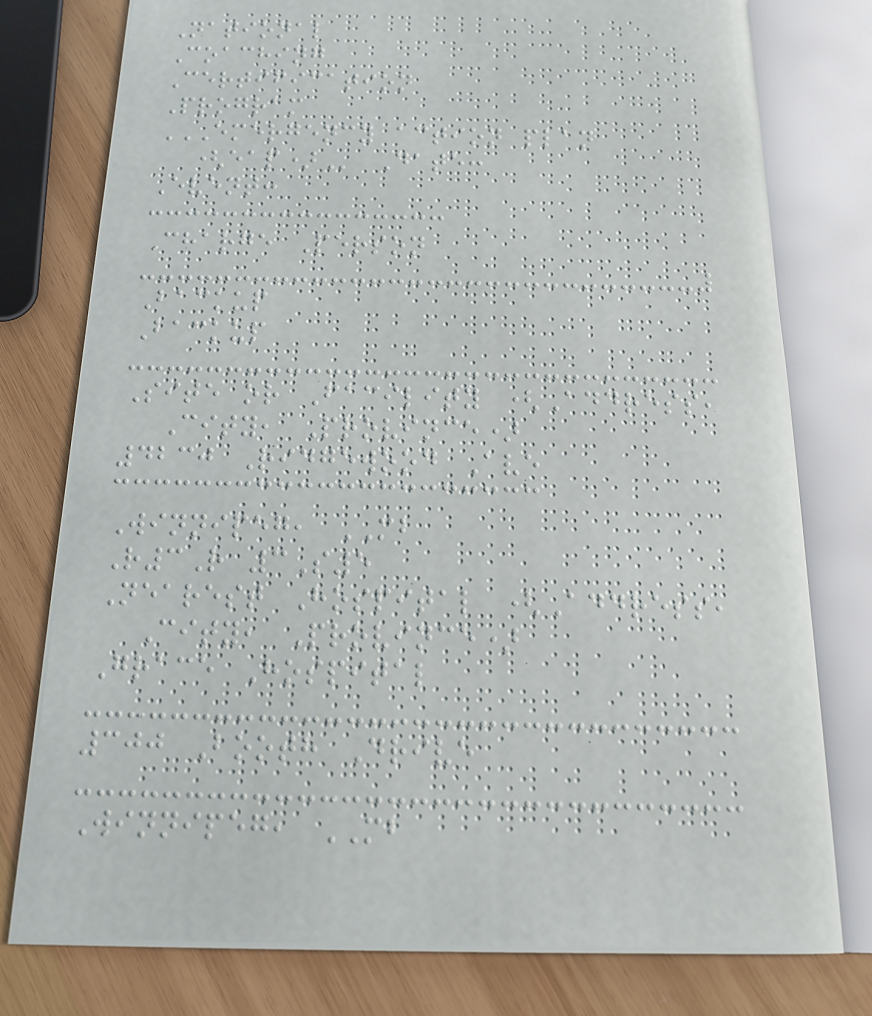National
Coaching
Certification
Program
EMERGENCY ACTION PLAN
(EAP) Date:
Event:
Charge Person
Backup
Backup
Site or Facility (Address,
City, Province)
4230 Ridgewood Ave
Winnipeg, MB
R3R 3S5
Nearest Hospital (Address,
City, Province)
Grace Hospital
300 Booth Drive
Winnipeg, MB
